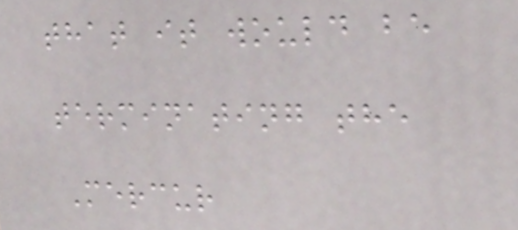that it would be
terminating the
Mercur
